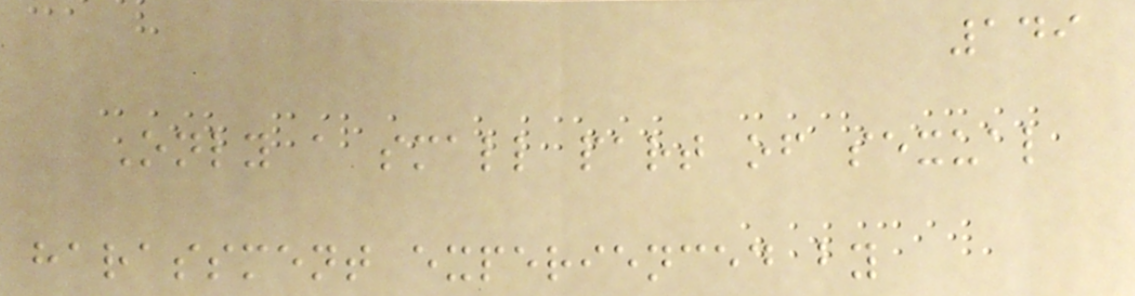149
Only a small part of sexual
harassment experienced by
